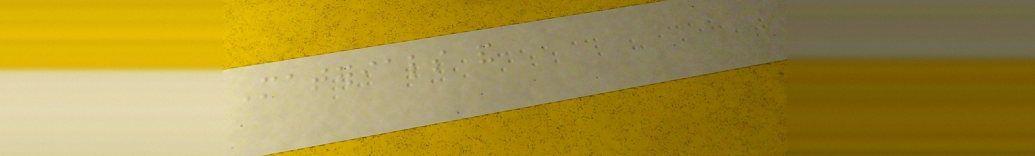Materials and
